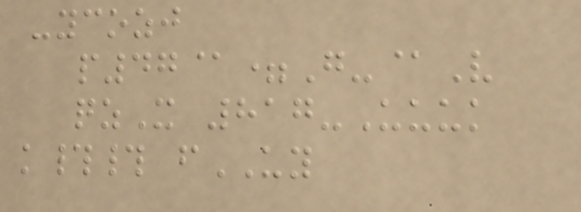-ycozj
p47@=G-@V
qzX 817-Uuuk
k## fUY
